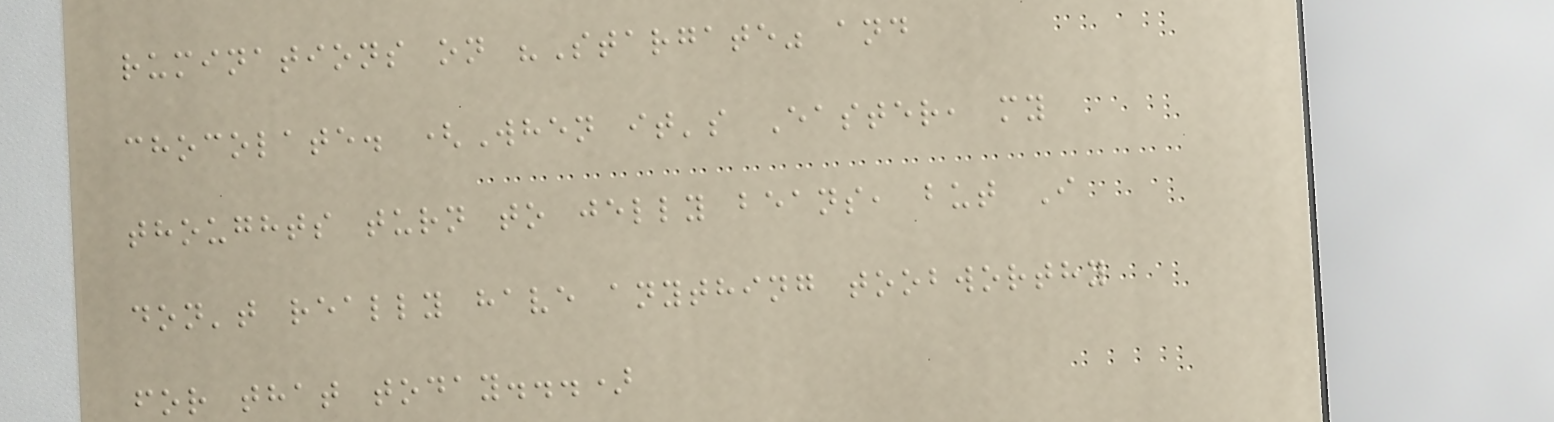ruminations on "Stargate" and
chocolate. (When it's Easter, my
thoughts turn to jelly beans, but I
don't really have anything toobworthy
for that today...)
